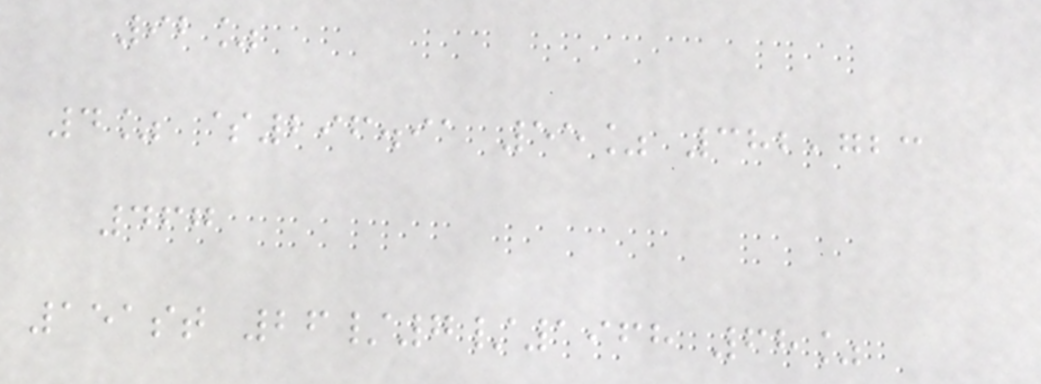92%
4% $296.91 55% 382,723
467
151st 26/7/1968 68%
